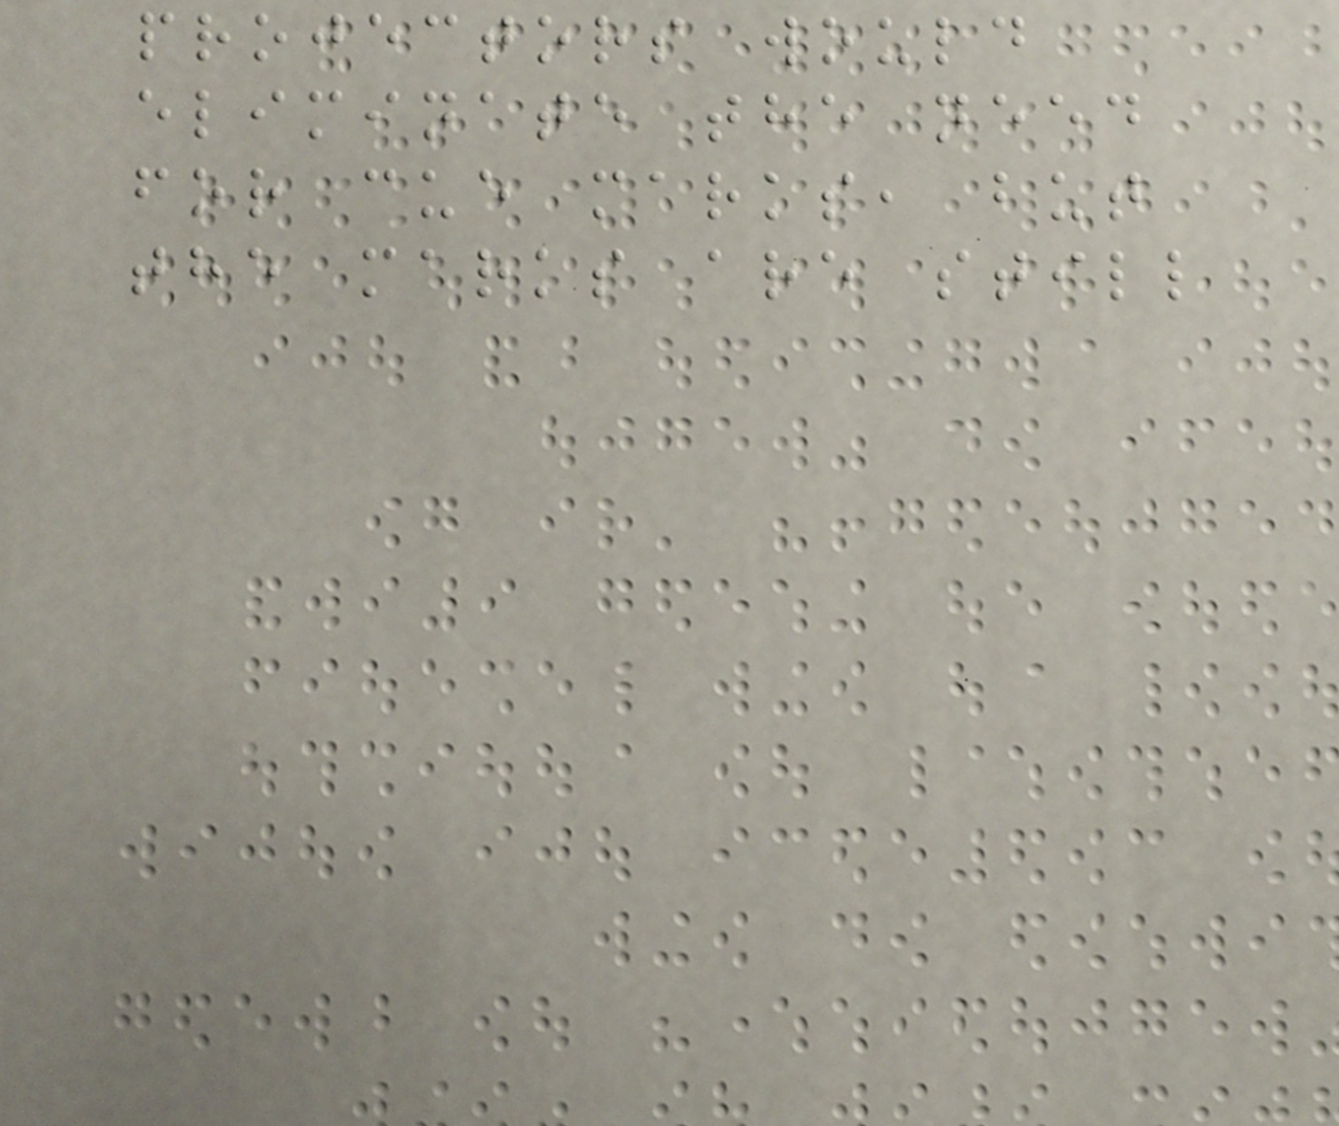projectors would
eliminate the need
for cue marks, but
the marks are still
